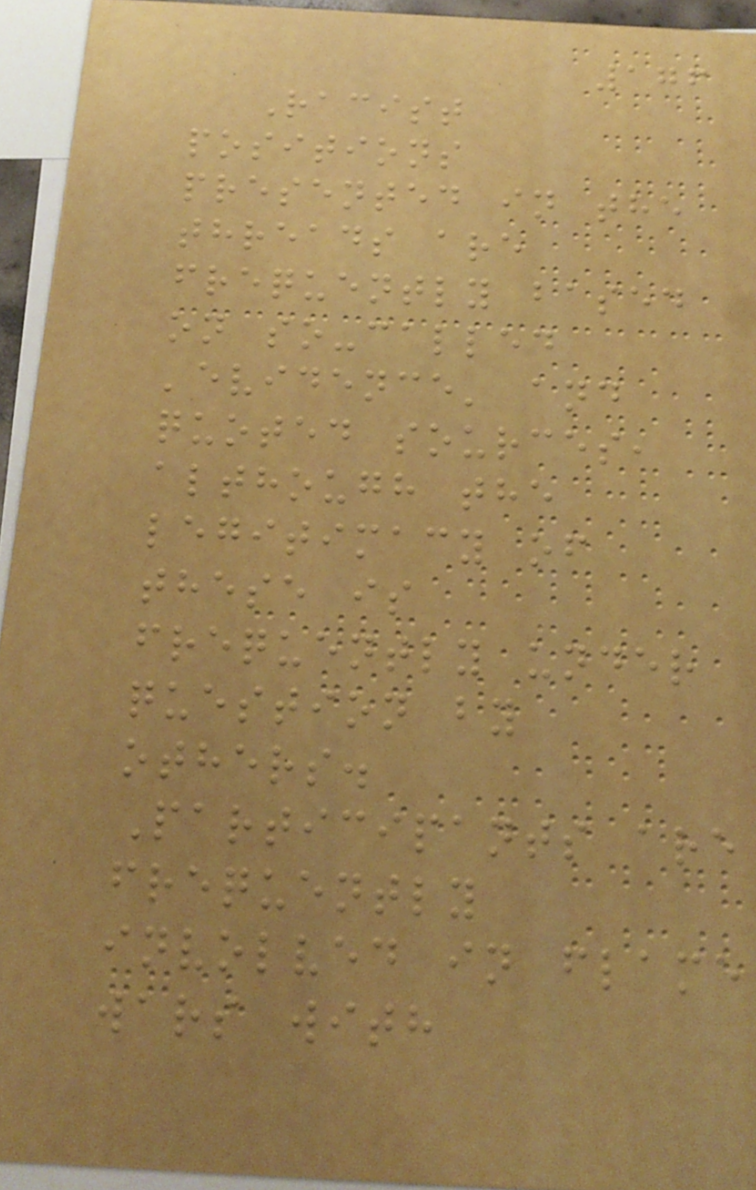176
Racist
positions
presented in the
threads are
frequently based
on so-called
'evidence' and
quoted sources,
although the
legitimacy of
these is
frequently under
question by
others.
Participants are
frequently
involved in flame
wars with
